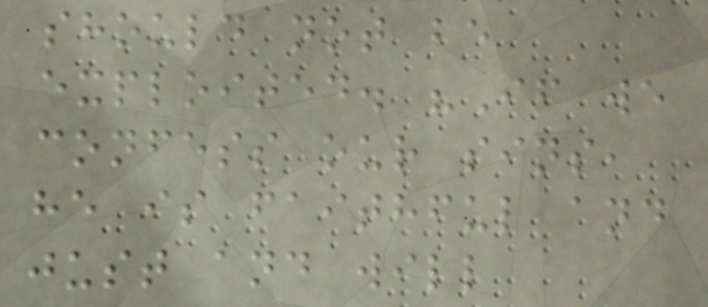should not be
exploited. "If we
confess our sins,
he is faithful and
just and will
